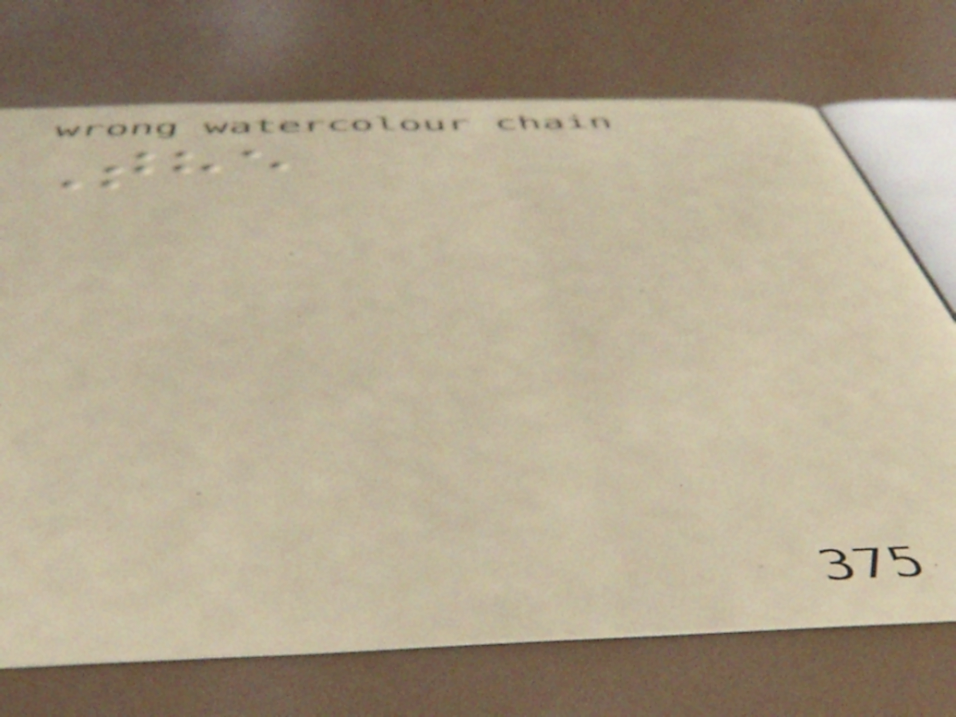The
